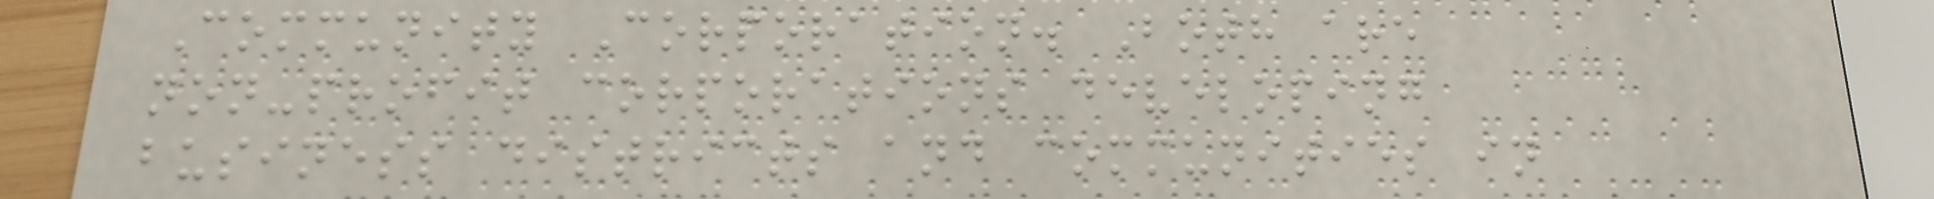Community Corporation. Both are
non-profit corporations developing
business districts and communities in
